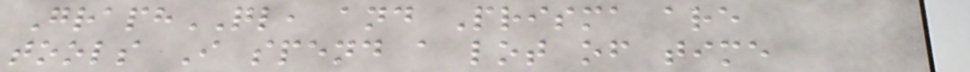GraphQL, and Prisma are
tools I spend a lot of time
